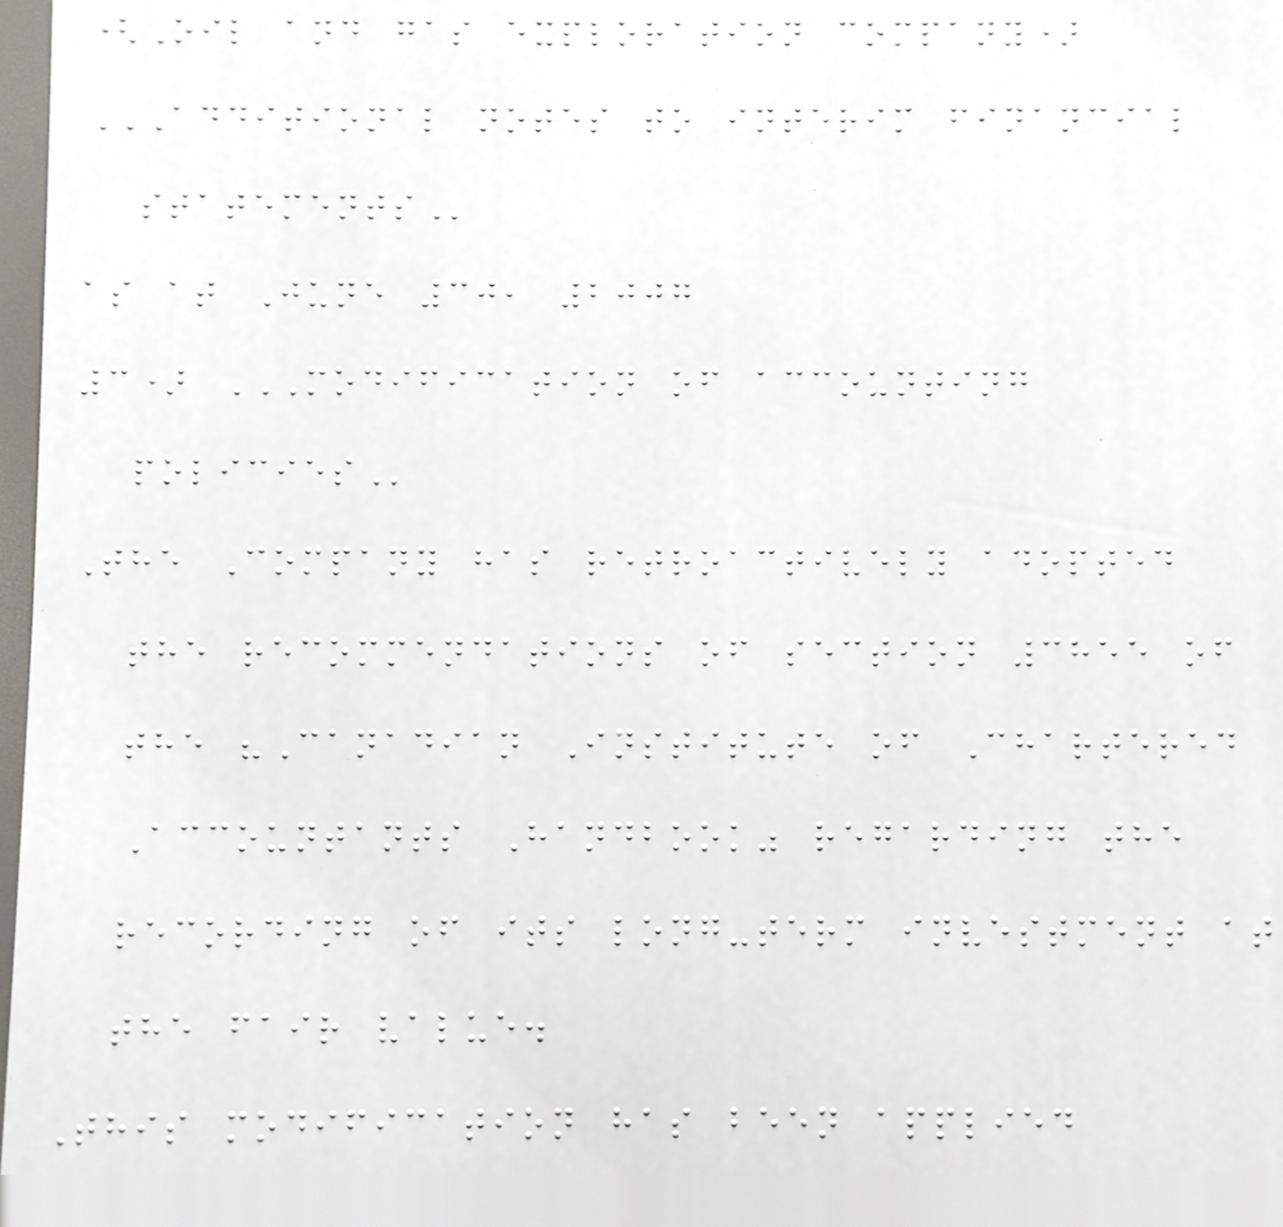(Oil and gas exploration company)
ADDITIONAL NOTES TO INTERIM FINANCIAL
STATEMENTS
as at June 30, 2007
3) MODIFICATION OF ACCOUNTING
POLICIES
The Company has retroactively adopted
the recommendations of section 3855 of
the "Canadian Institute of Chartered
Accountants Handbook" regarding the
recording of its long-term investment at
the fair value.
This modification has been applied
